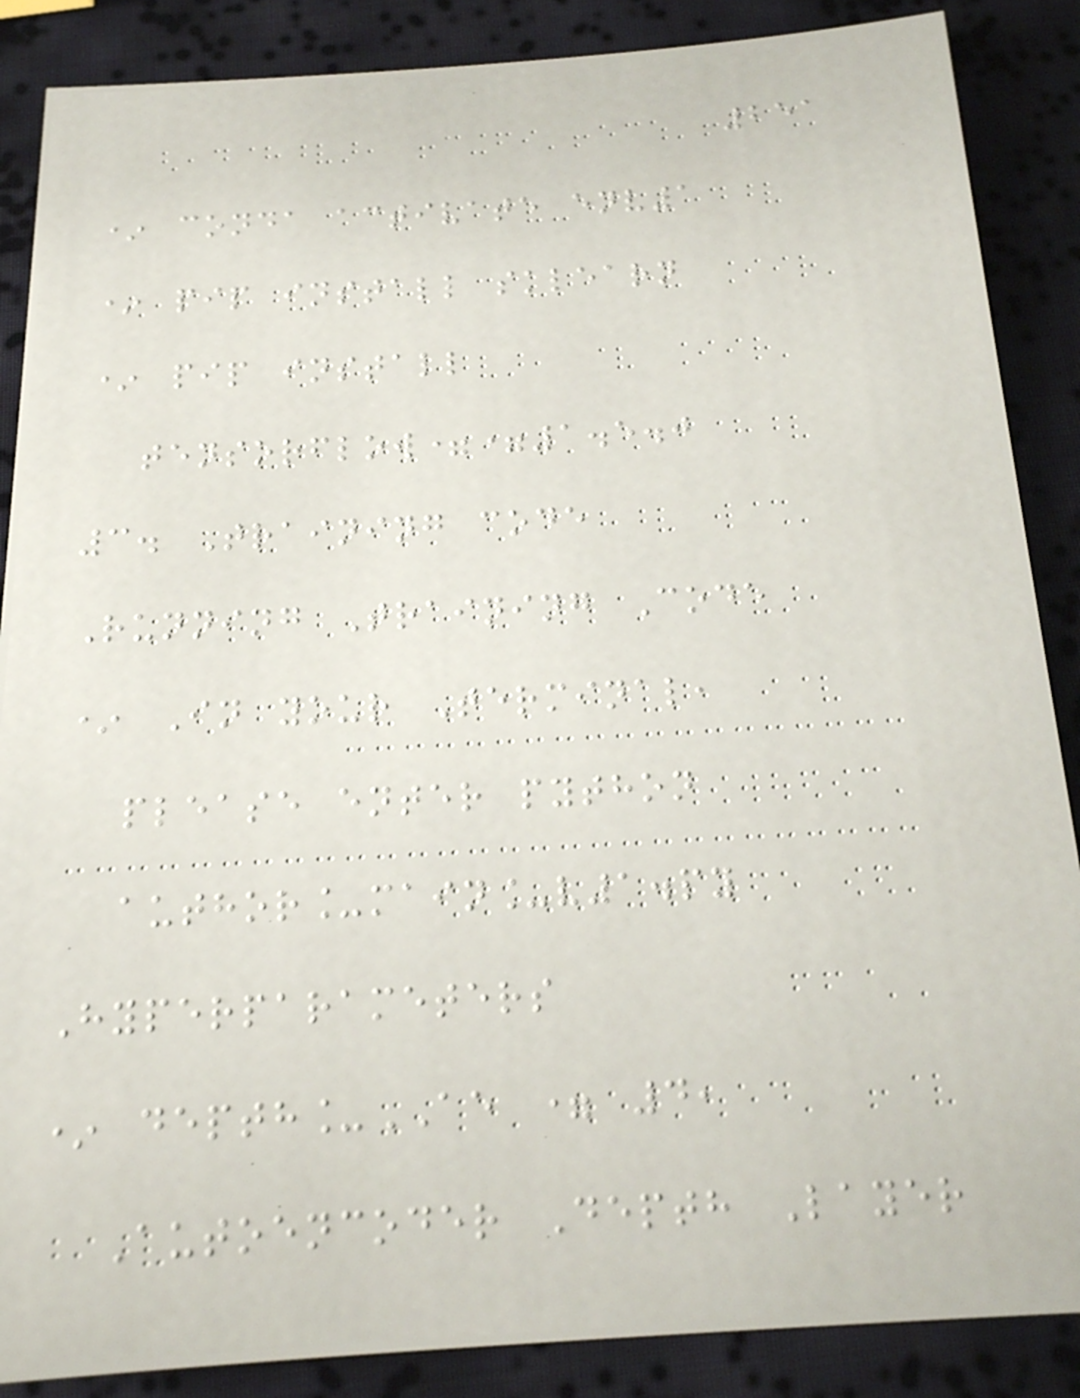251
* conda activate env1
* pip install sklearn
* pip install
tensorflow==1.5.0
3. Training code
Running Training Code
* In your Terminal,
please enter python
author_main_v1.py
Hyperparameters
* depth_AE = 4,
Autoencoder Depth Layer
